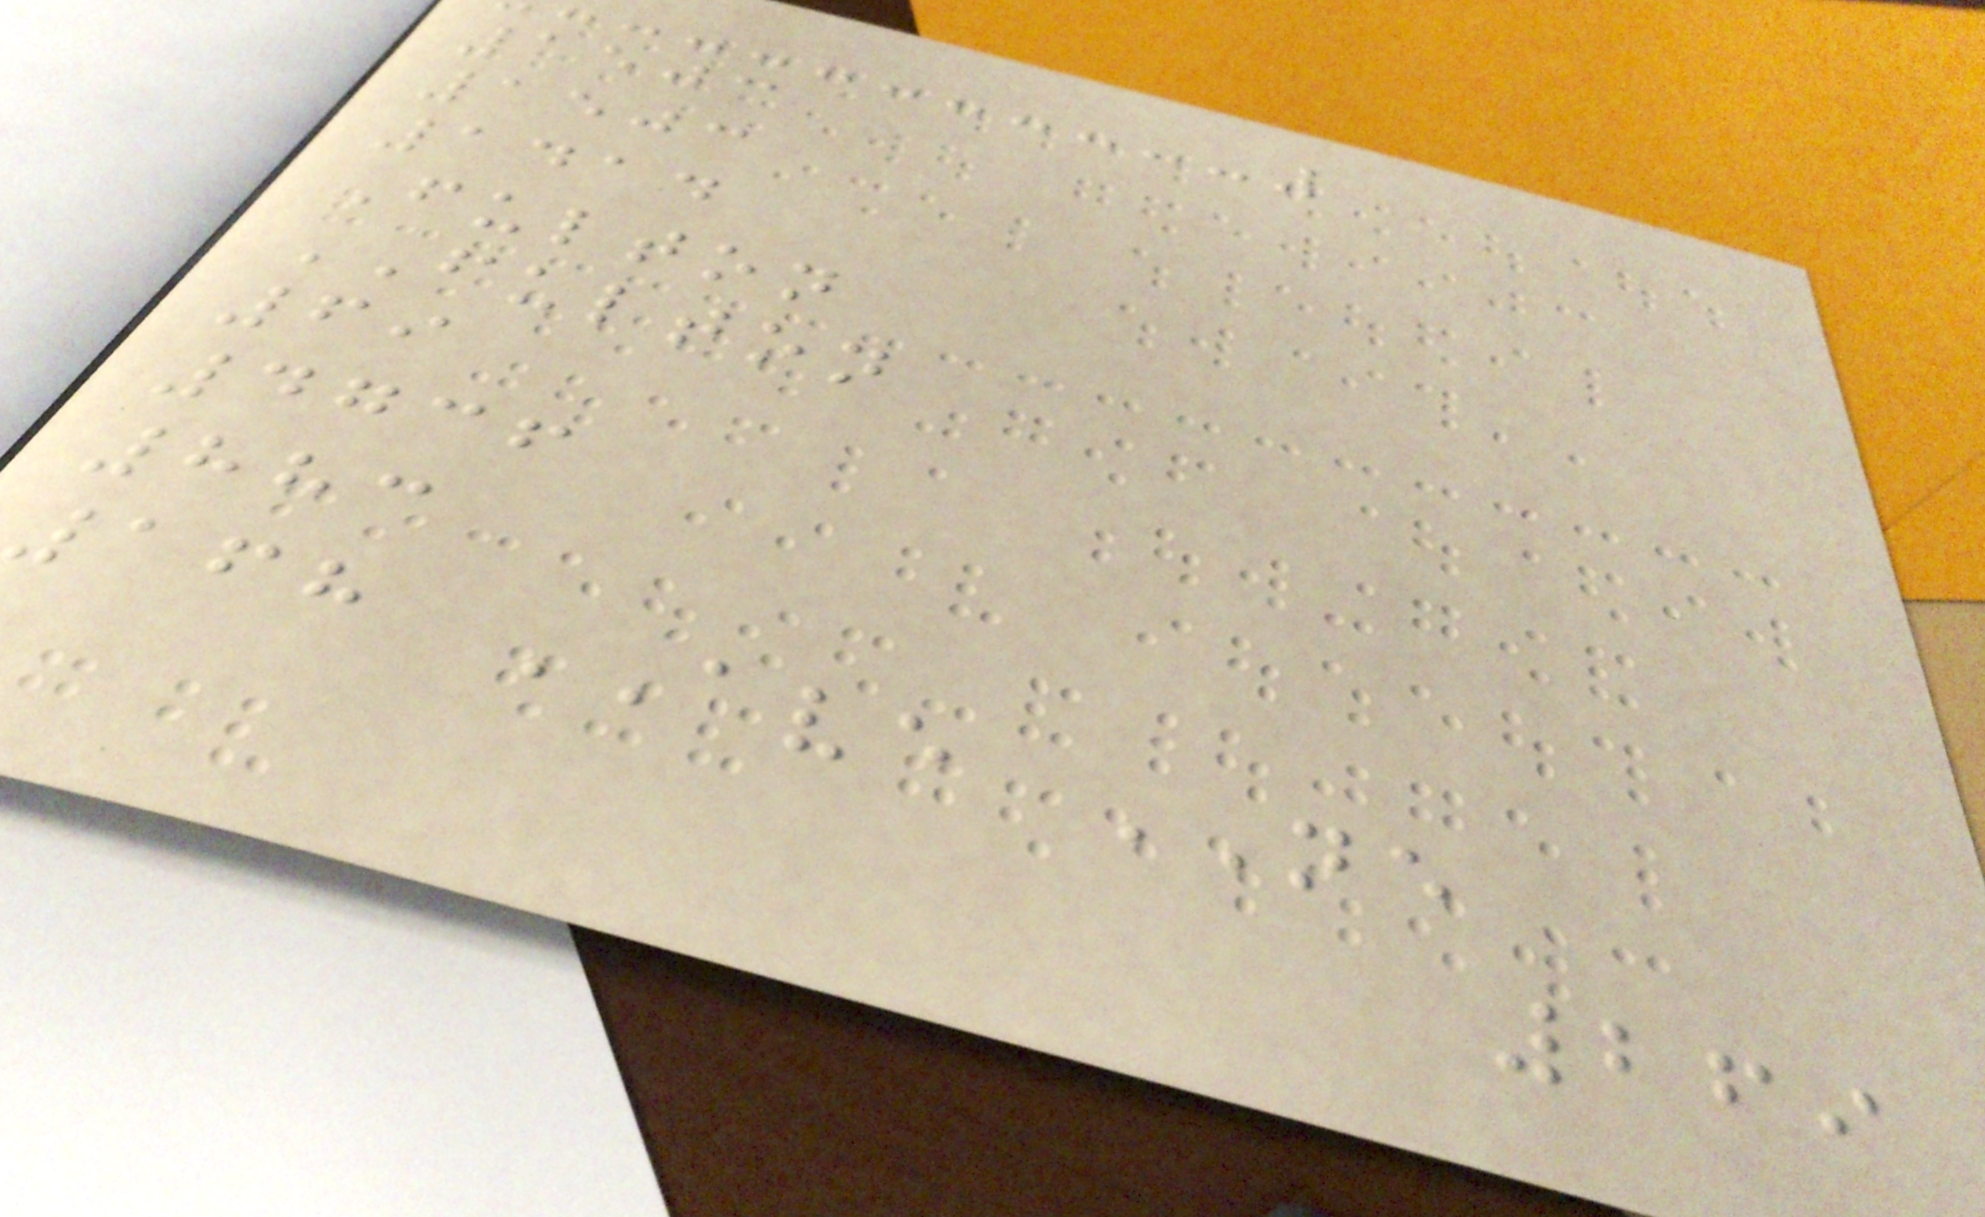1503
1503
1414
Fulton
FULTON
69
4736
883
168 AVE NE
269
